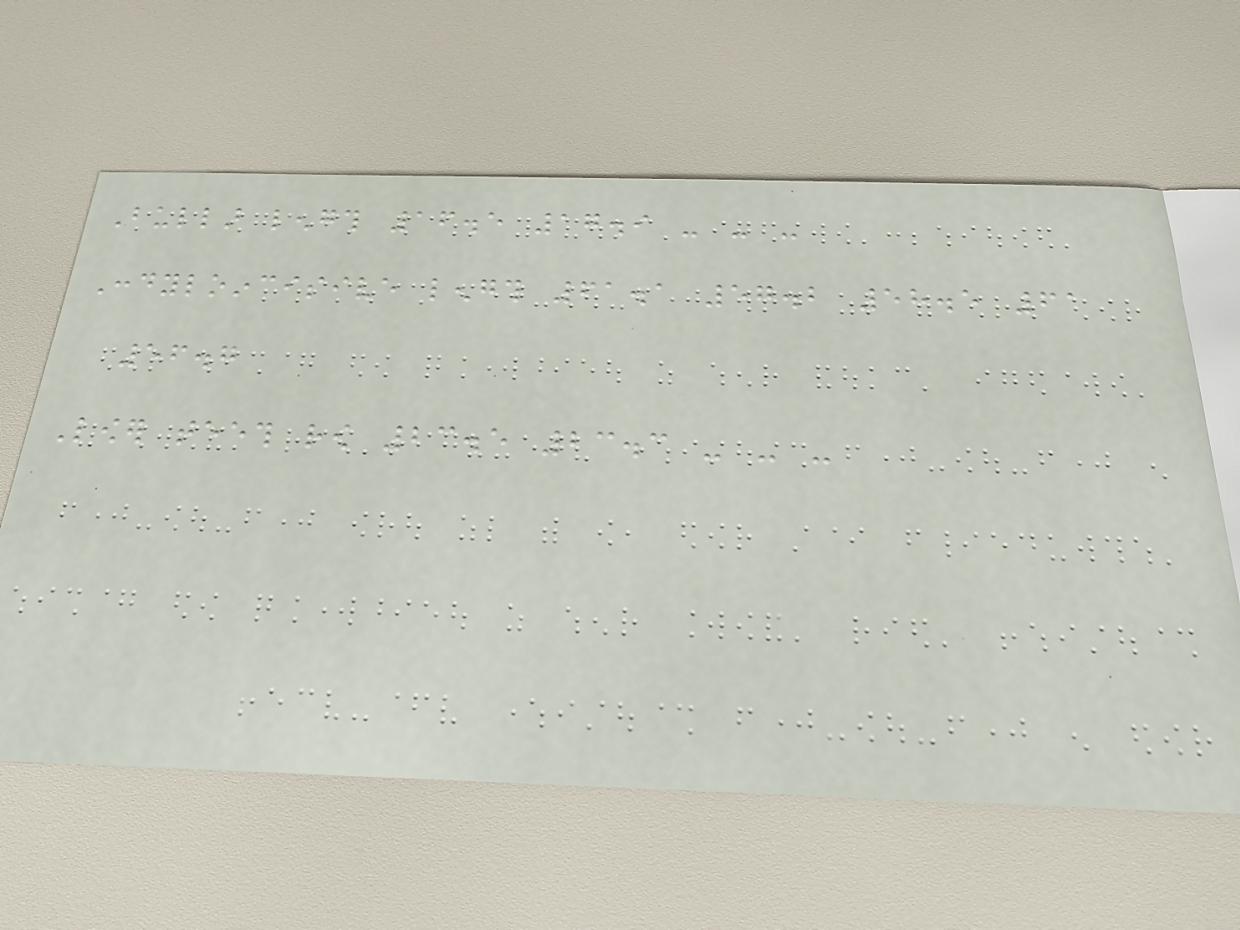Bullar length 16.5 17.9 - - -
Condyloincisive length 61.1 57.2 58.5 61
56.7
Lower teeth row 23.5 23.3 - - -
